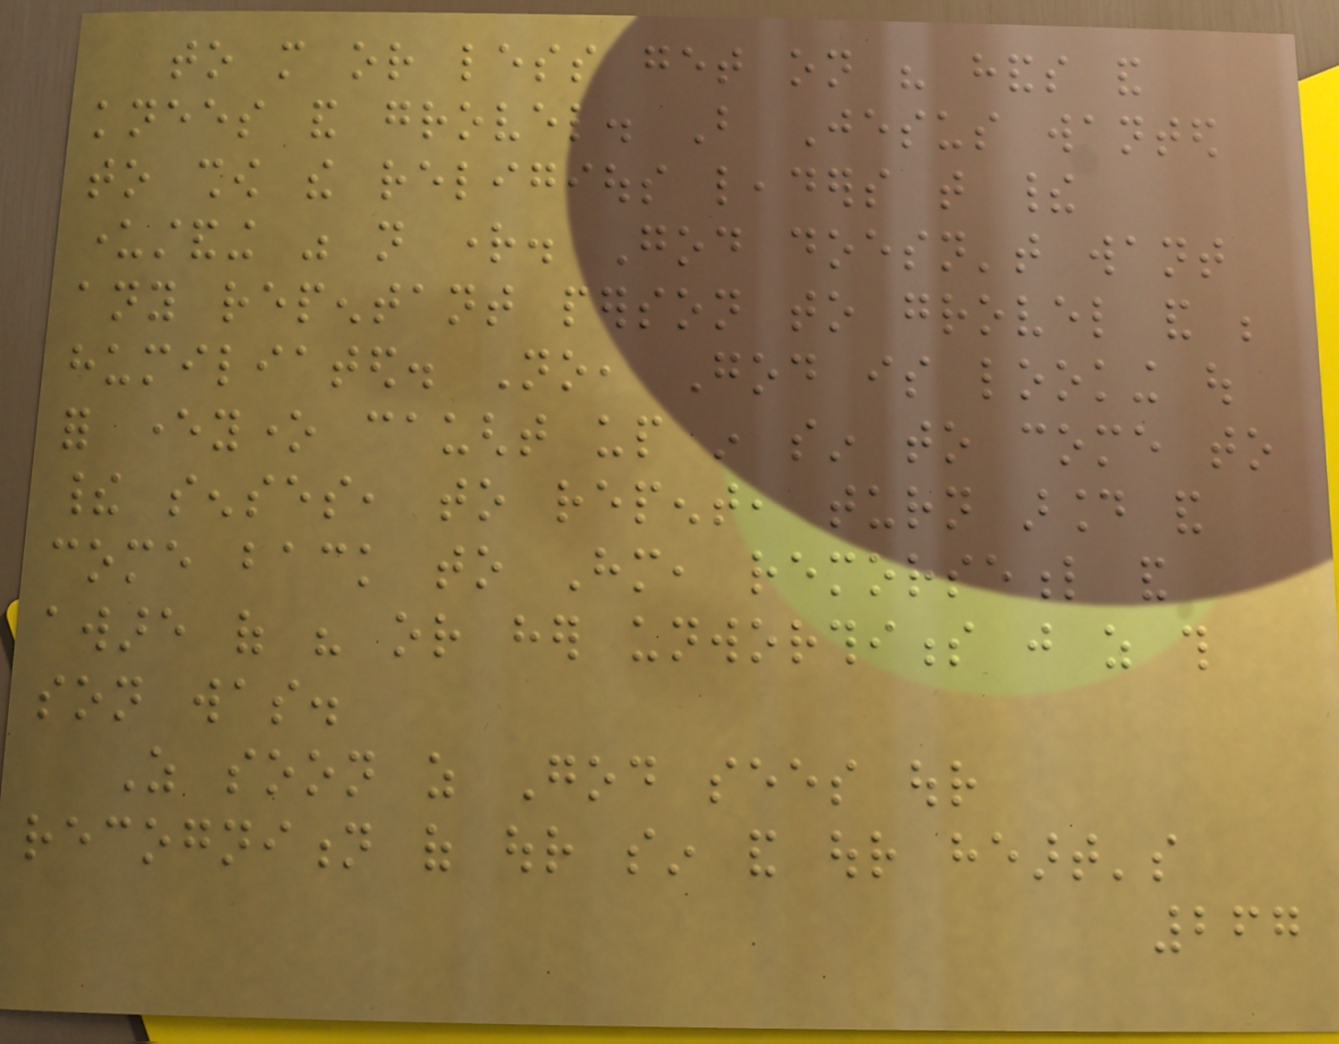to more or less get on his hands and
knees and grovel. But Jesus wanted
to show the religious leaders that their
understanding was not right. God doesn't want
any repentant person to grovel and be
humiliated. No, God is looking out
for everyone caught up in sin to come to
their senses, to repent, turn around and
come back to Him, remorseful and
aware of his or her unworthiness just as this
son was.
As soon as God sees our
recognition of our sin and our heart's
267
